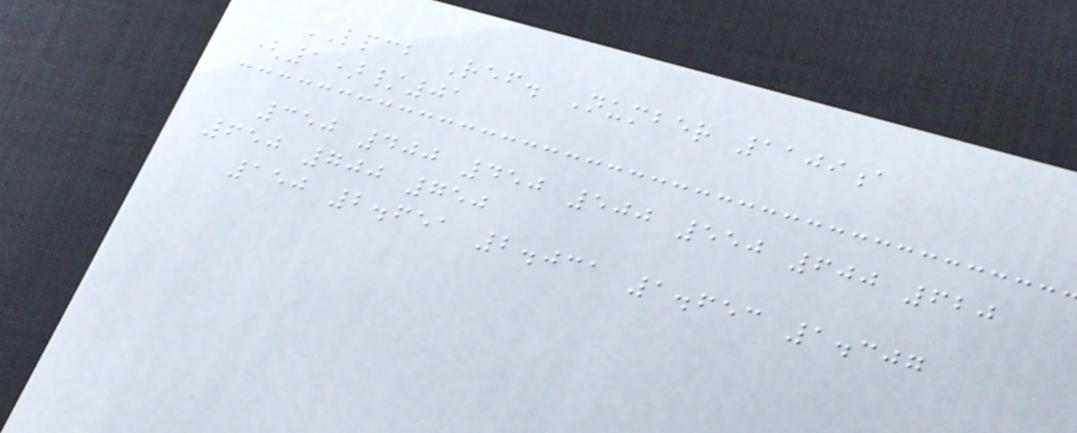LPCB Ref. Number 1109a
(1)/01
350 400 450 500 550 600 620
650 700 750
150 2.651 2.031 1.653 1.307
